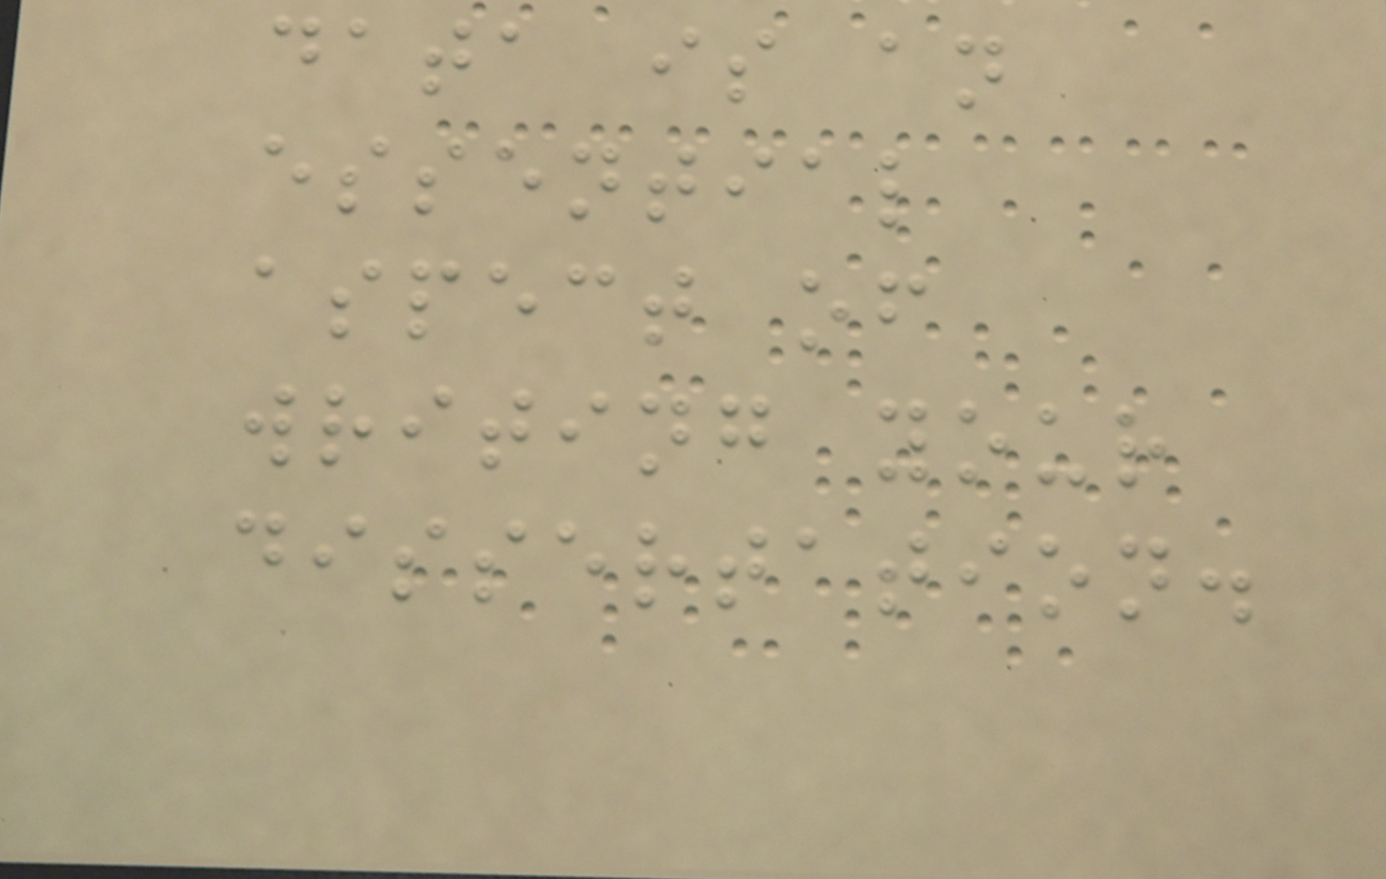data is an
essential
aspect of
writing your
dissertation.
